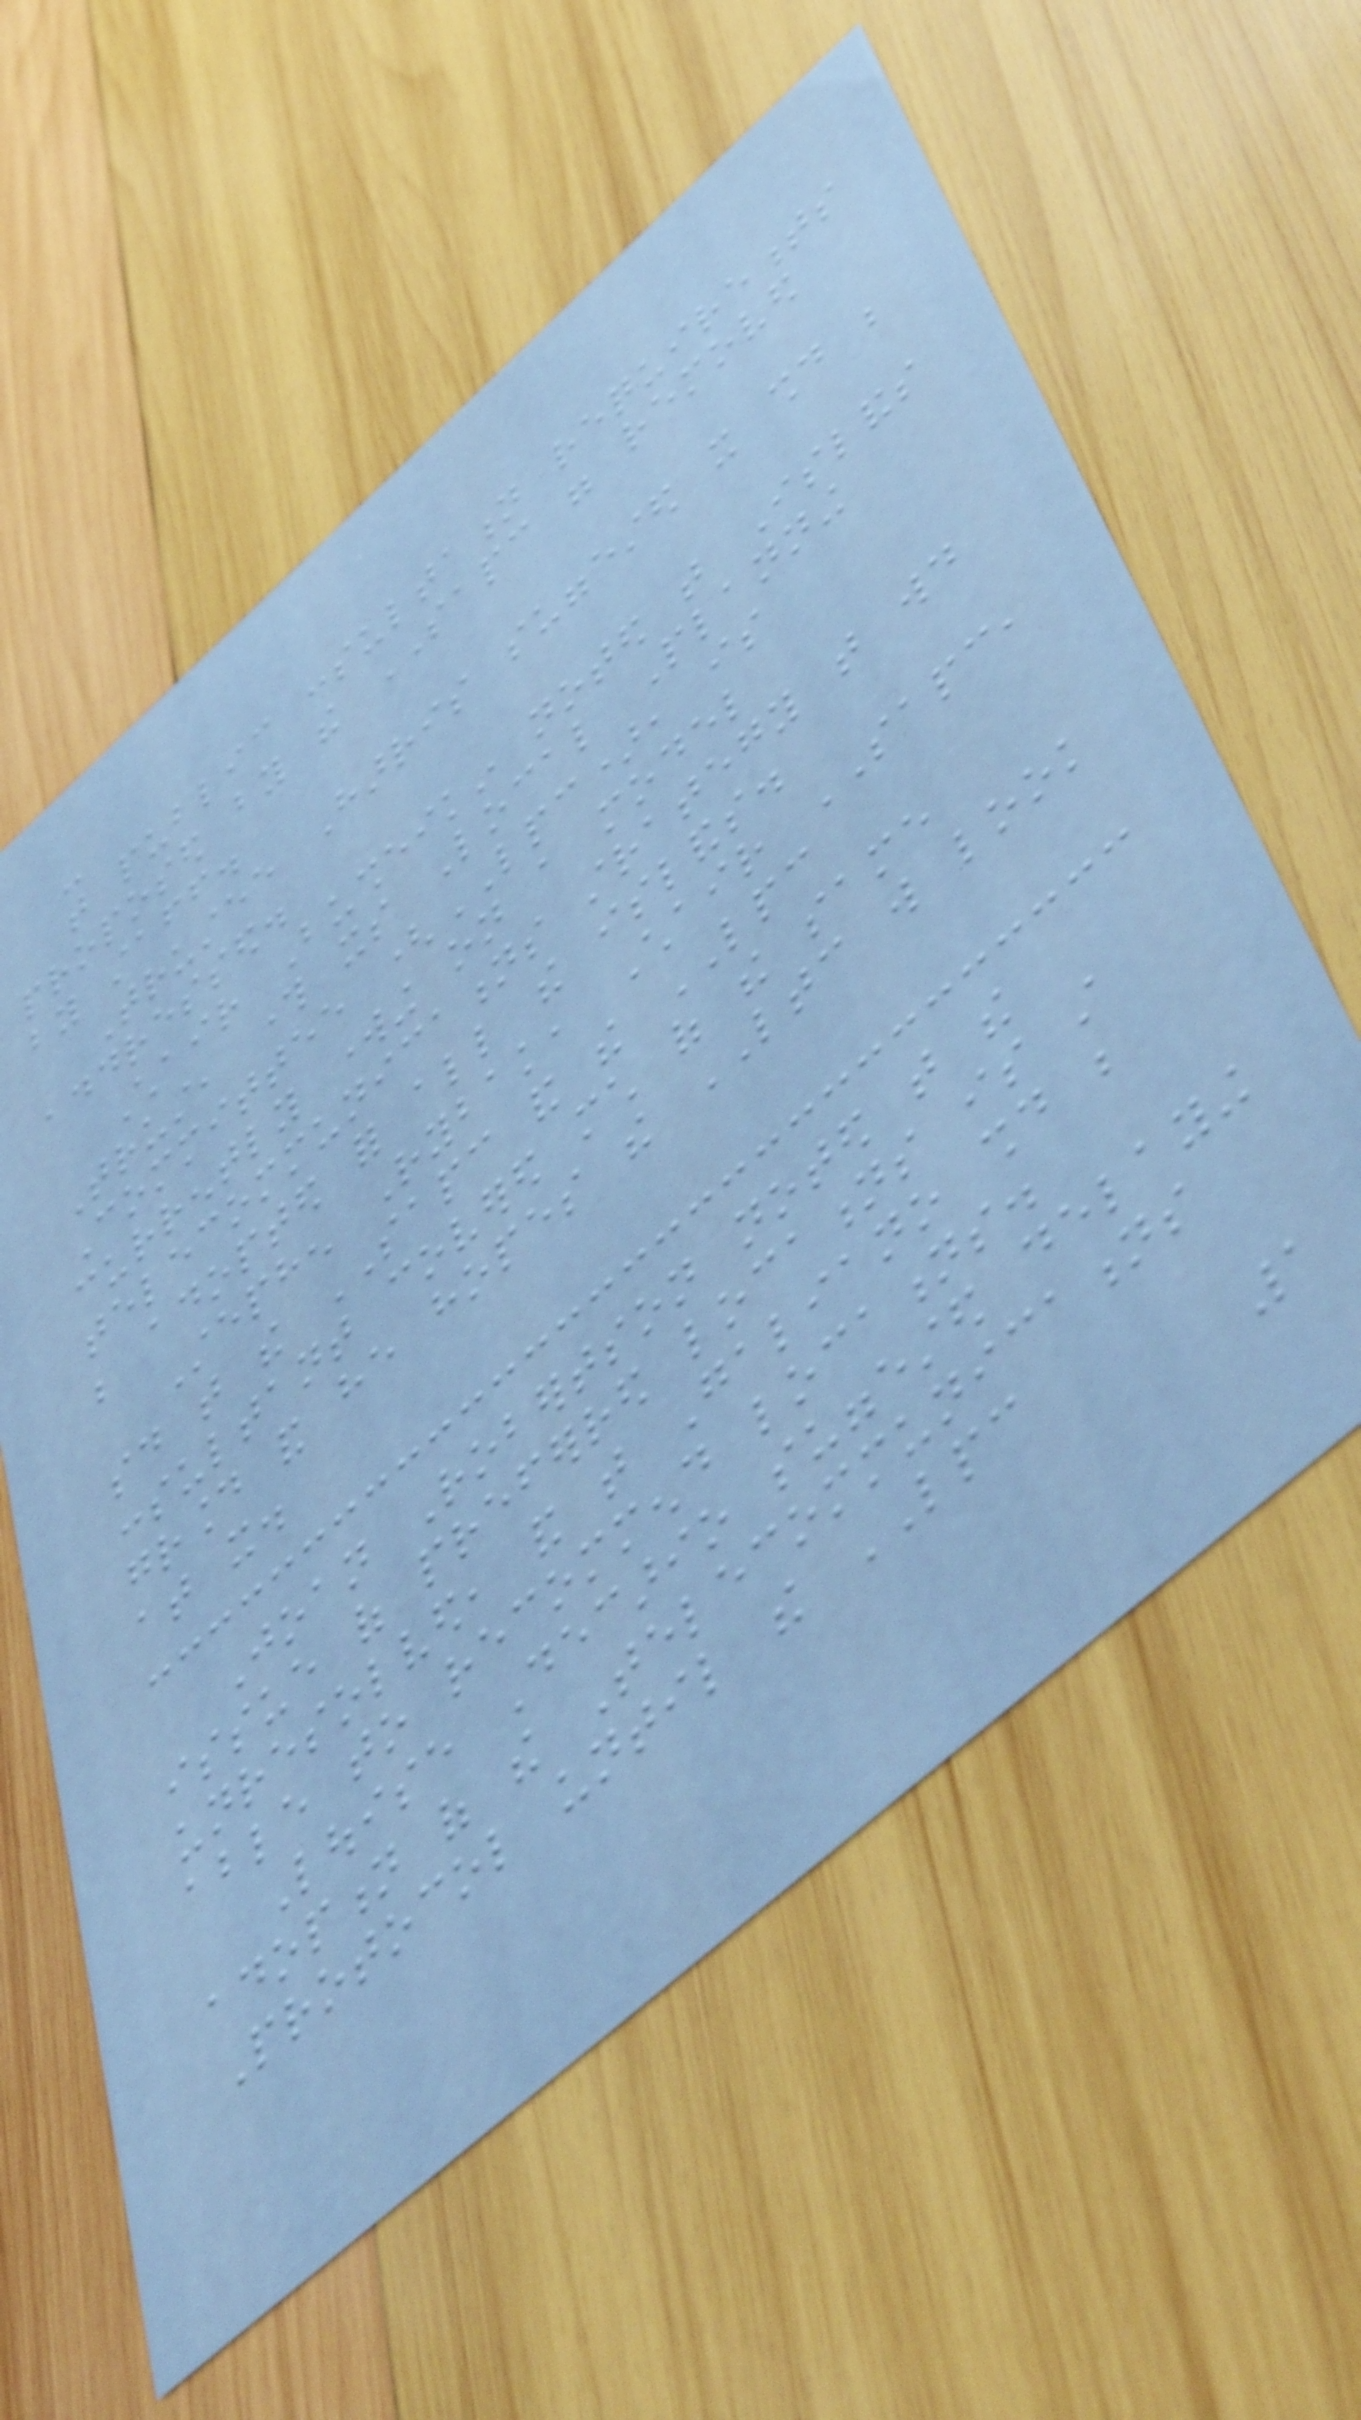-
that public consultation requirements
proposed by the SAPC were removed
by staff.
Trustee Harris suggested it should be
addressed.
Chair Busheikin noted that Islands
Trust, through its Local Planning
Committee (LPC), is
currently working on a model
telecommunications strategy that would
be adopted for all the islands.
Stephen Rybak, Chair SAPC,
said that the SAPC and the LPC
consultant covered much of the same
ground and he hopes the LTC will look
at it.
Joan Robertson noted that the
issue of preferred locations is still
unresolved, and that Galiano should be
able to recommend locations.
Louise Decario suggested delaying
adoption of the Telecommunications
Protocol until the LPC
1
